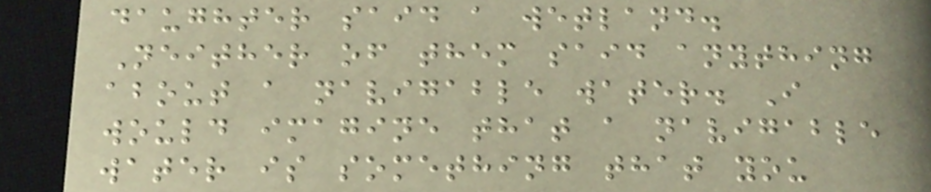daughter said a wetland.
Neither of them said anything
about a navigable water. I
would imagine that a navigable
water is something that you
